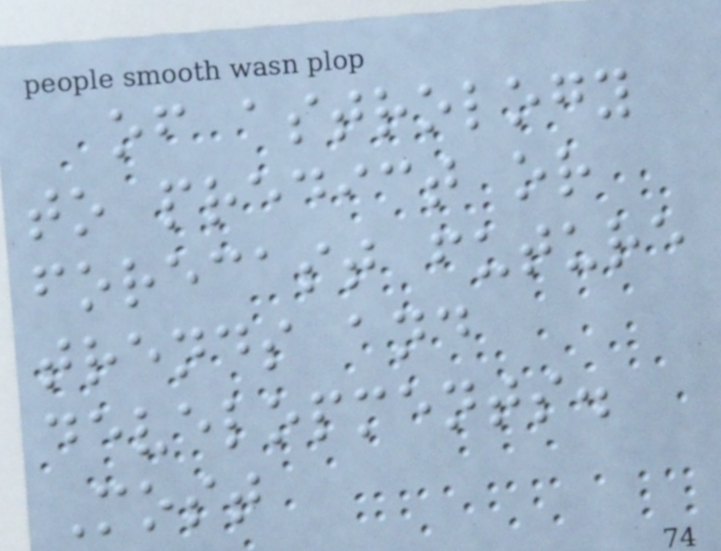of astrology
to predict or
forecast future
trends and
developments.
Most
